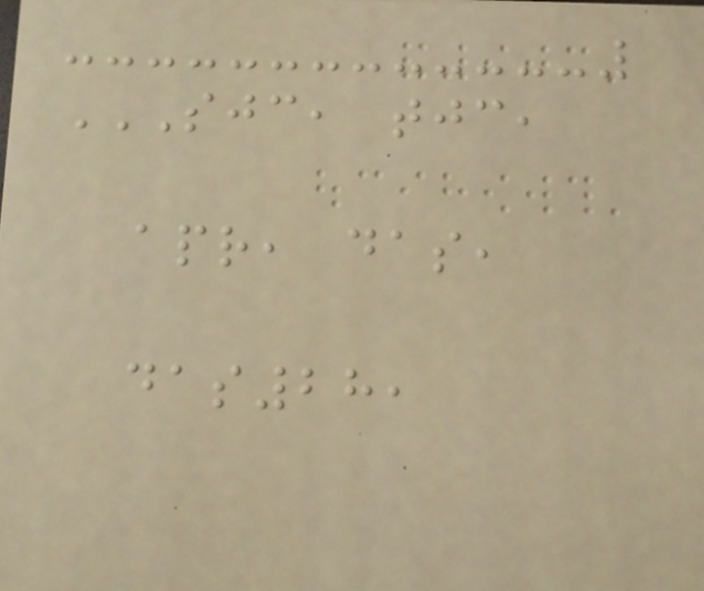SJC, TJC,
APR, DAS,
DAS28,
